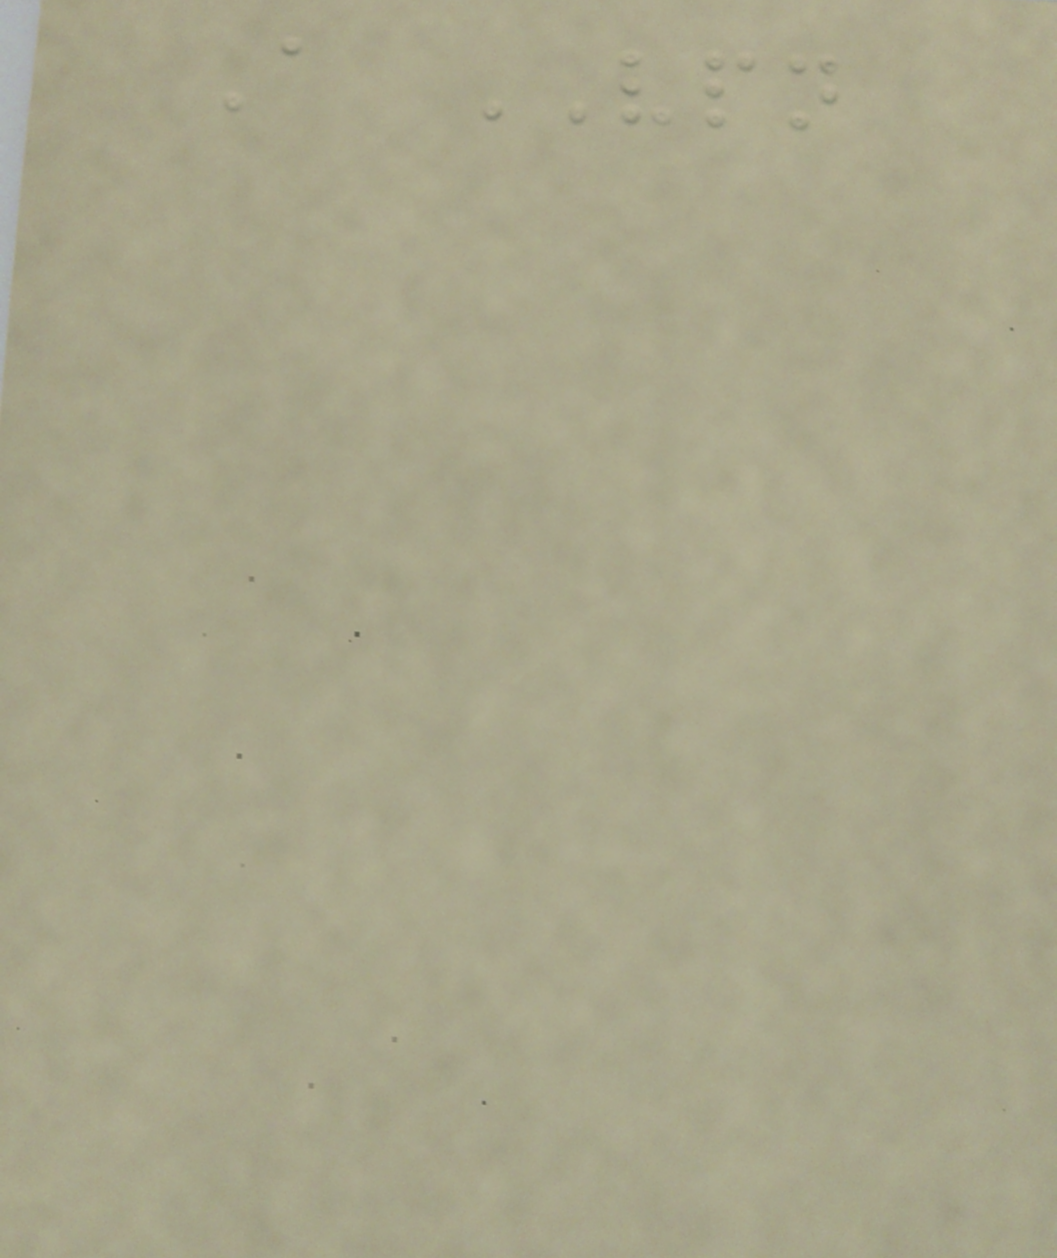A VPN
